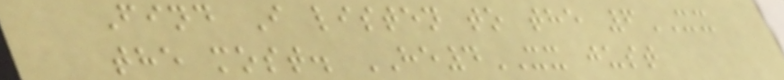Find I listen to the 6XX
the most. HE4XX just
